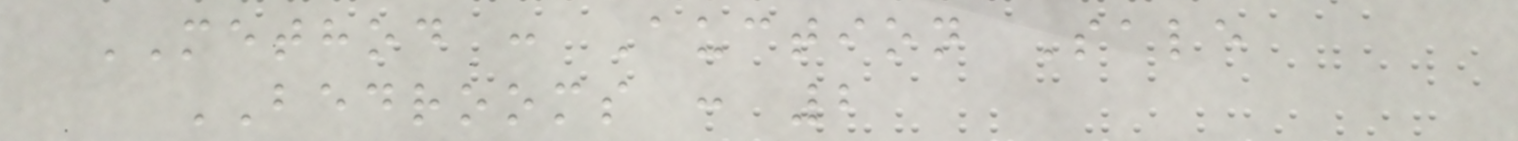METHOD : Auction Sale
BEDROOMS : 2
